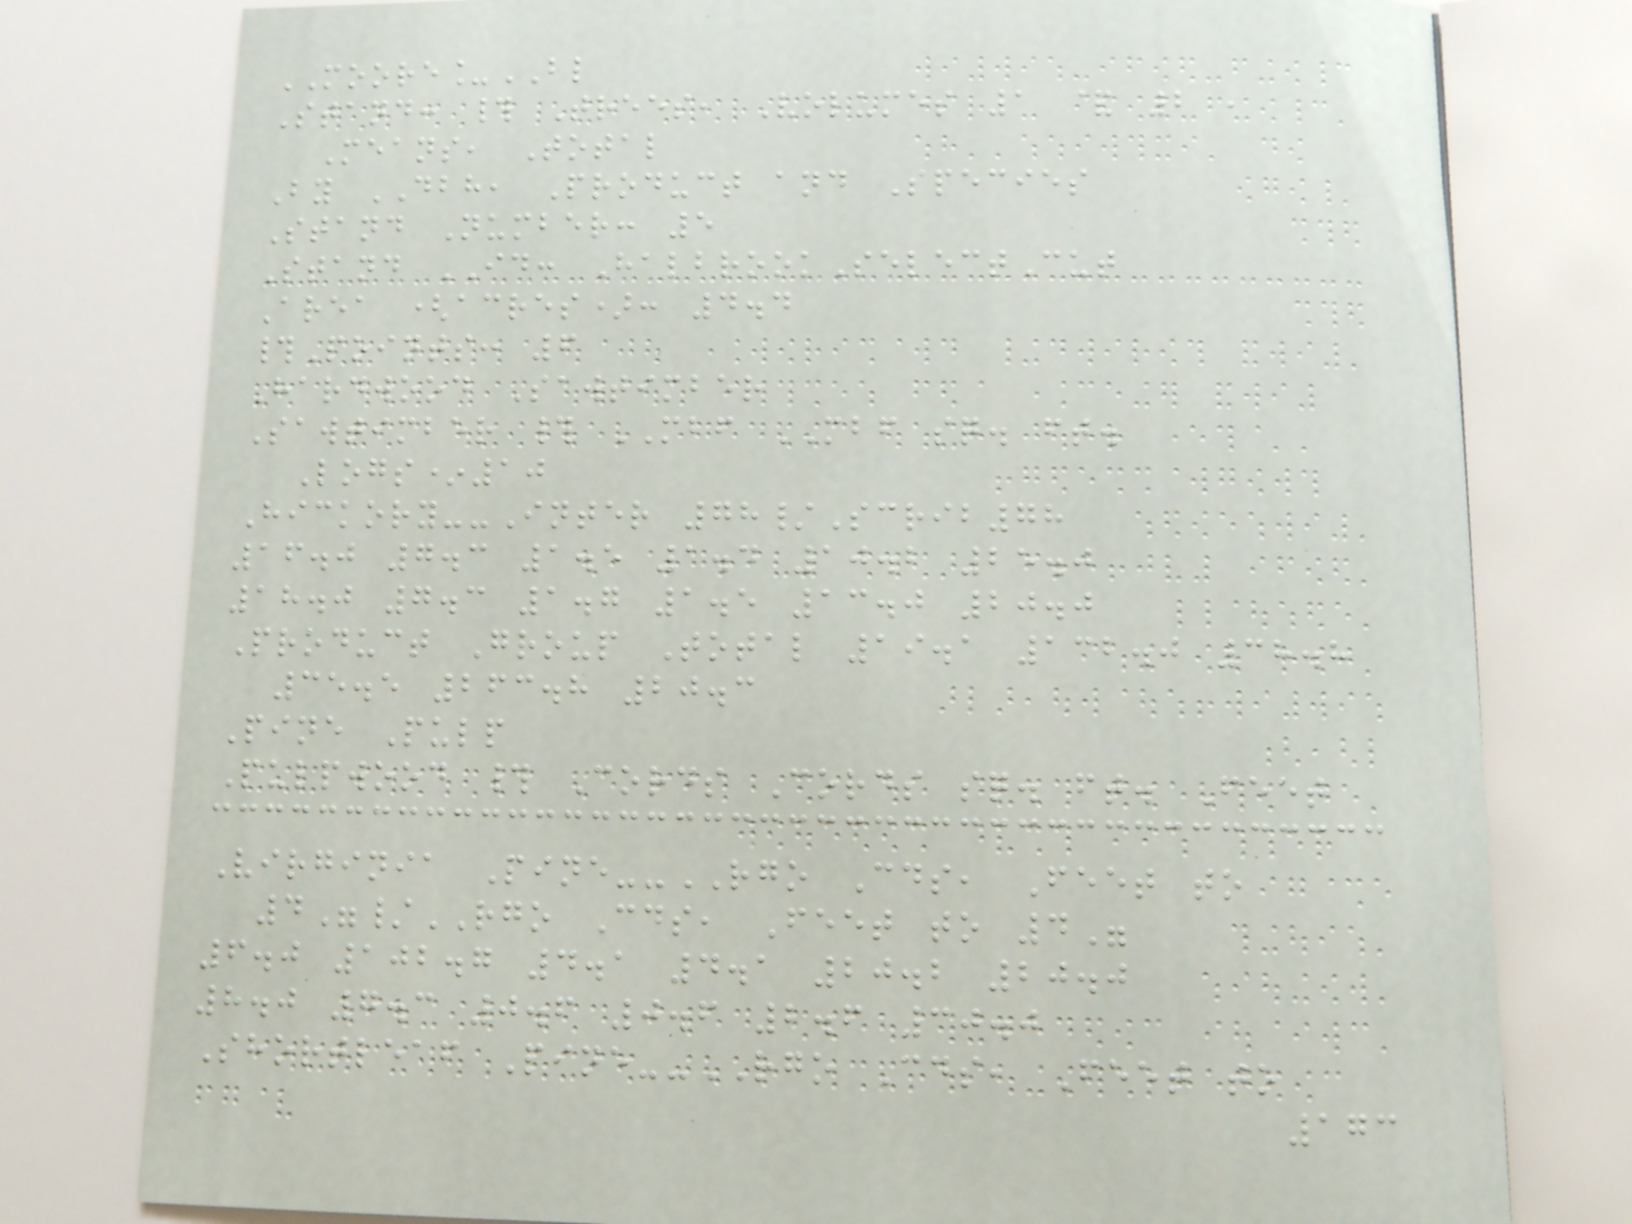MOORE_BL
Stand: # Trees, Volumes 1 & 2 ,
Means, Total
By DBH, Product and Species
Stand Number: 5
Stand ID: HalbrookSelectCut
Area (acres): 4.4
#Points: 6
Hardwood Sawtimber
Sawtimber # MBF MBF sq. ft.
Logs*10
Hickory--Inter 78/Scrib78
16.0 7.3 1.5 1.4 10.2 25.0
18.0 7.3 1.7 1.5 13.0 20.0
Product Group Total 19.1 132.0 38.8
35.5 263.8 20.3
Pine Pulp
Pulpwood # Cords Cords sq. ft. Feet
Virginia Pine--RGO Cds, Feet to
4"/RGO Cds, Feet to 4"
6.0 102.7 4.1 4.1 20.2 20.0
8.0 7.3 0.6 0.6 2.6 30.0
Shortleaf Pine--RGO Cds, Feet to
173
